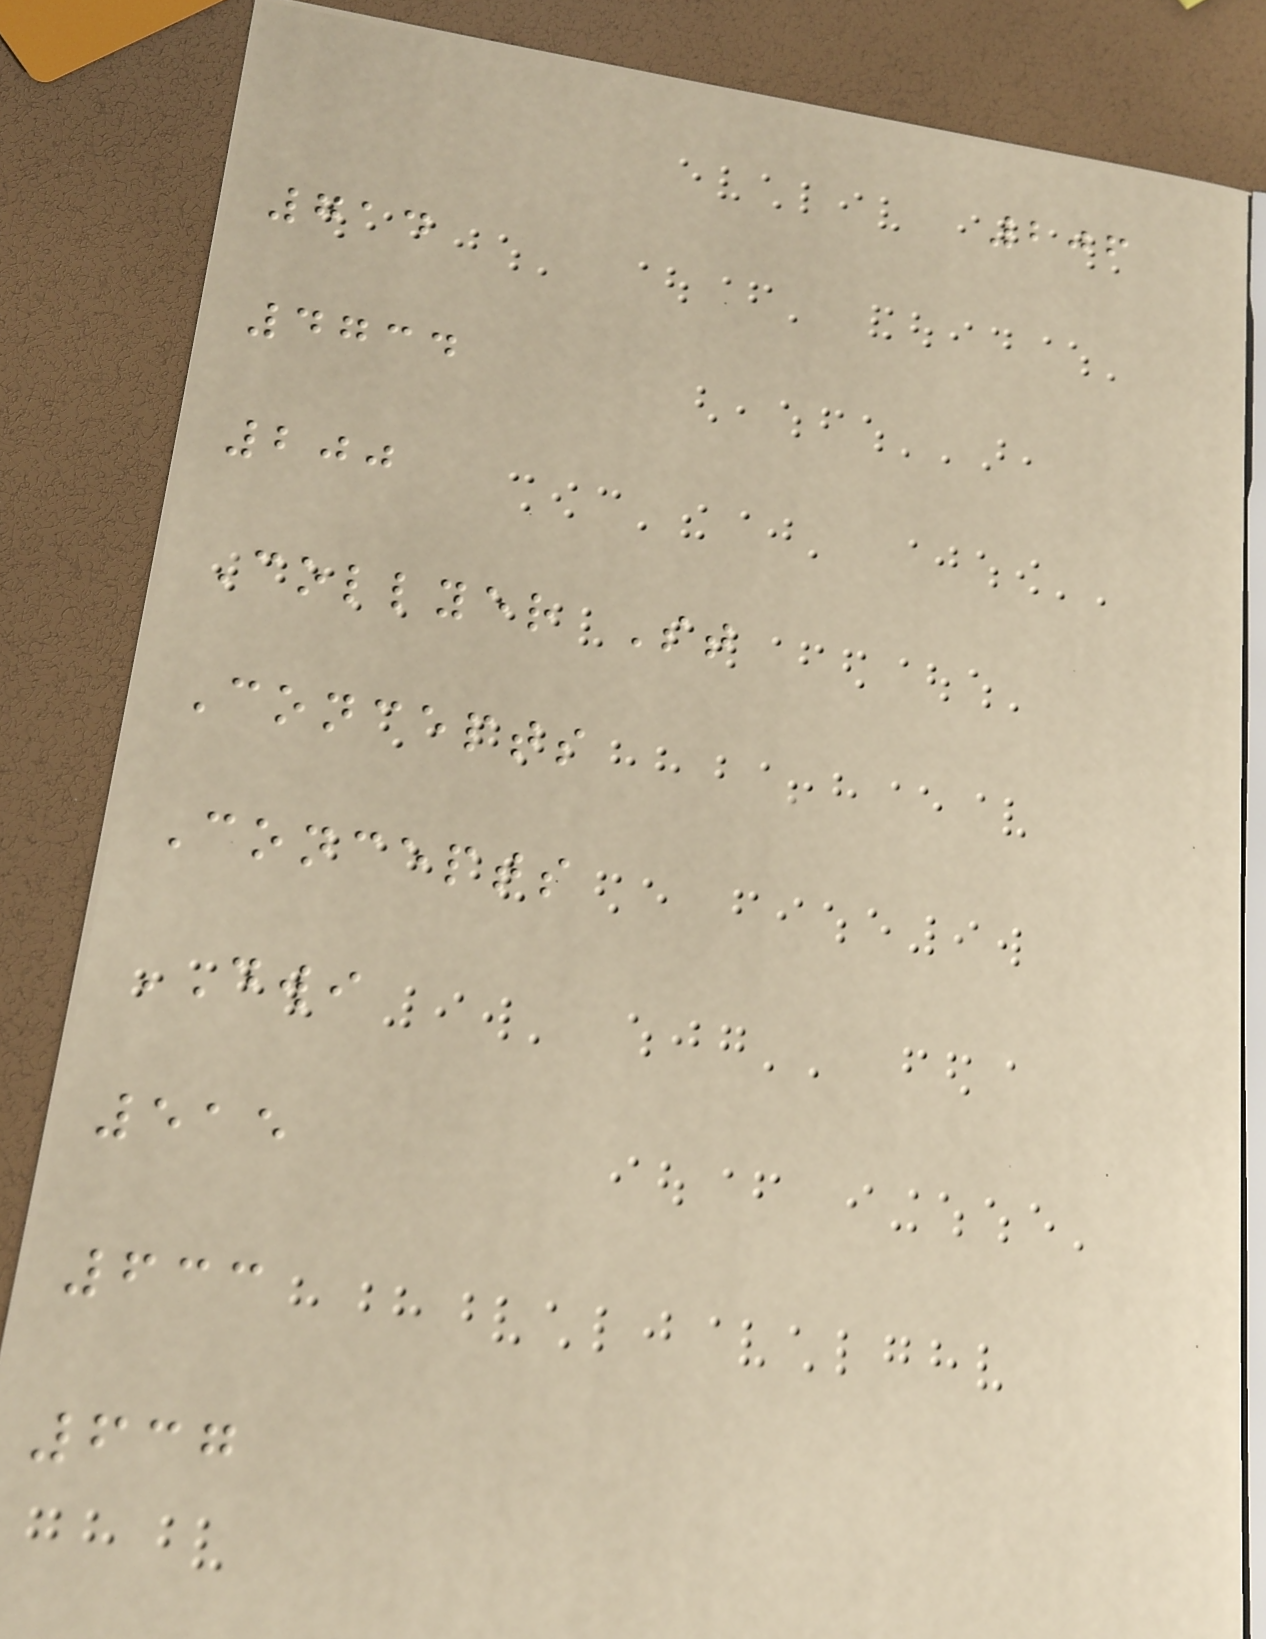206
714
4734
200
Collyer St
Concepts
Concepts
DWI
515
633
637
